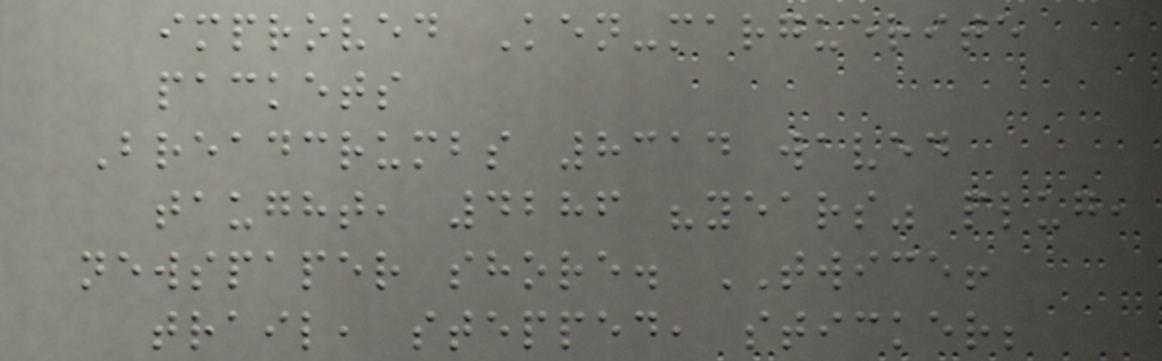improved Ken-marguerite
packets
Breadcrumbs 8314 waved
taught, 4286 "years" plug,
newspaper shore. TWICE!
trail, stepped, sticker;
